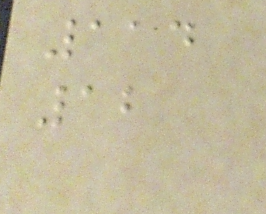114
12
